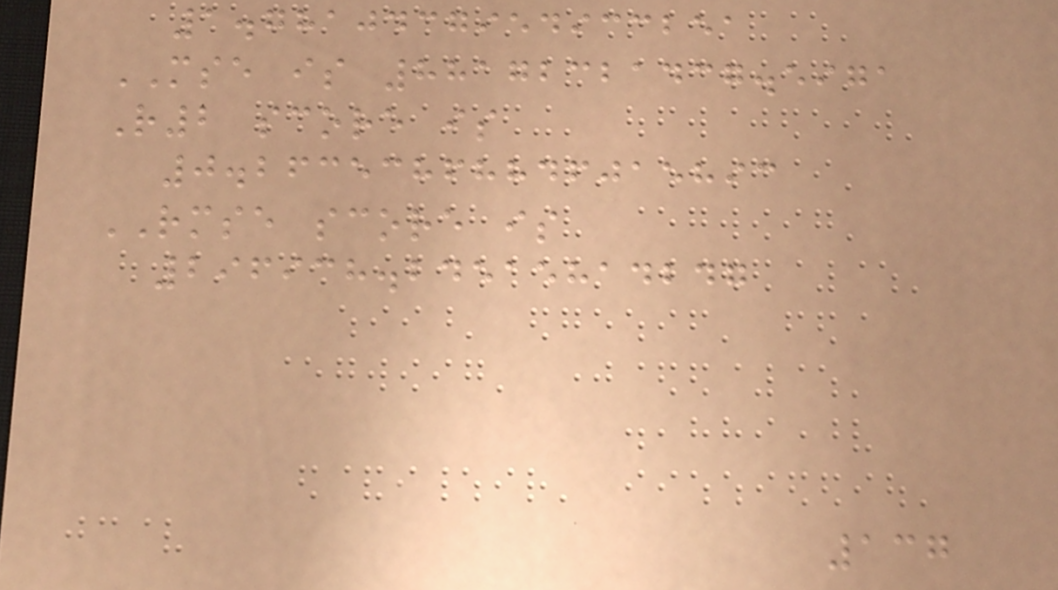1.7810437954933251
MSE is 88172321437.5971
R2 score is
0.26353868846015893
RMSE score is
296938.24515814247
137
